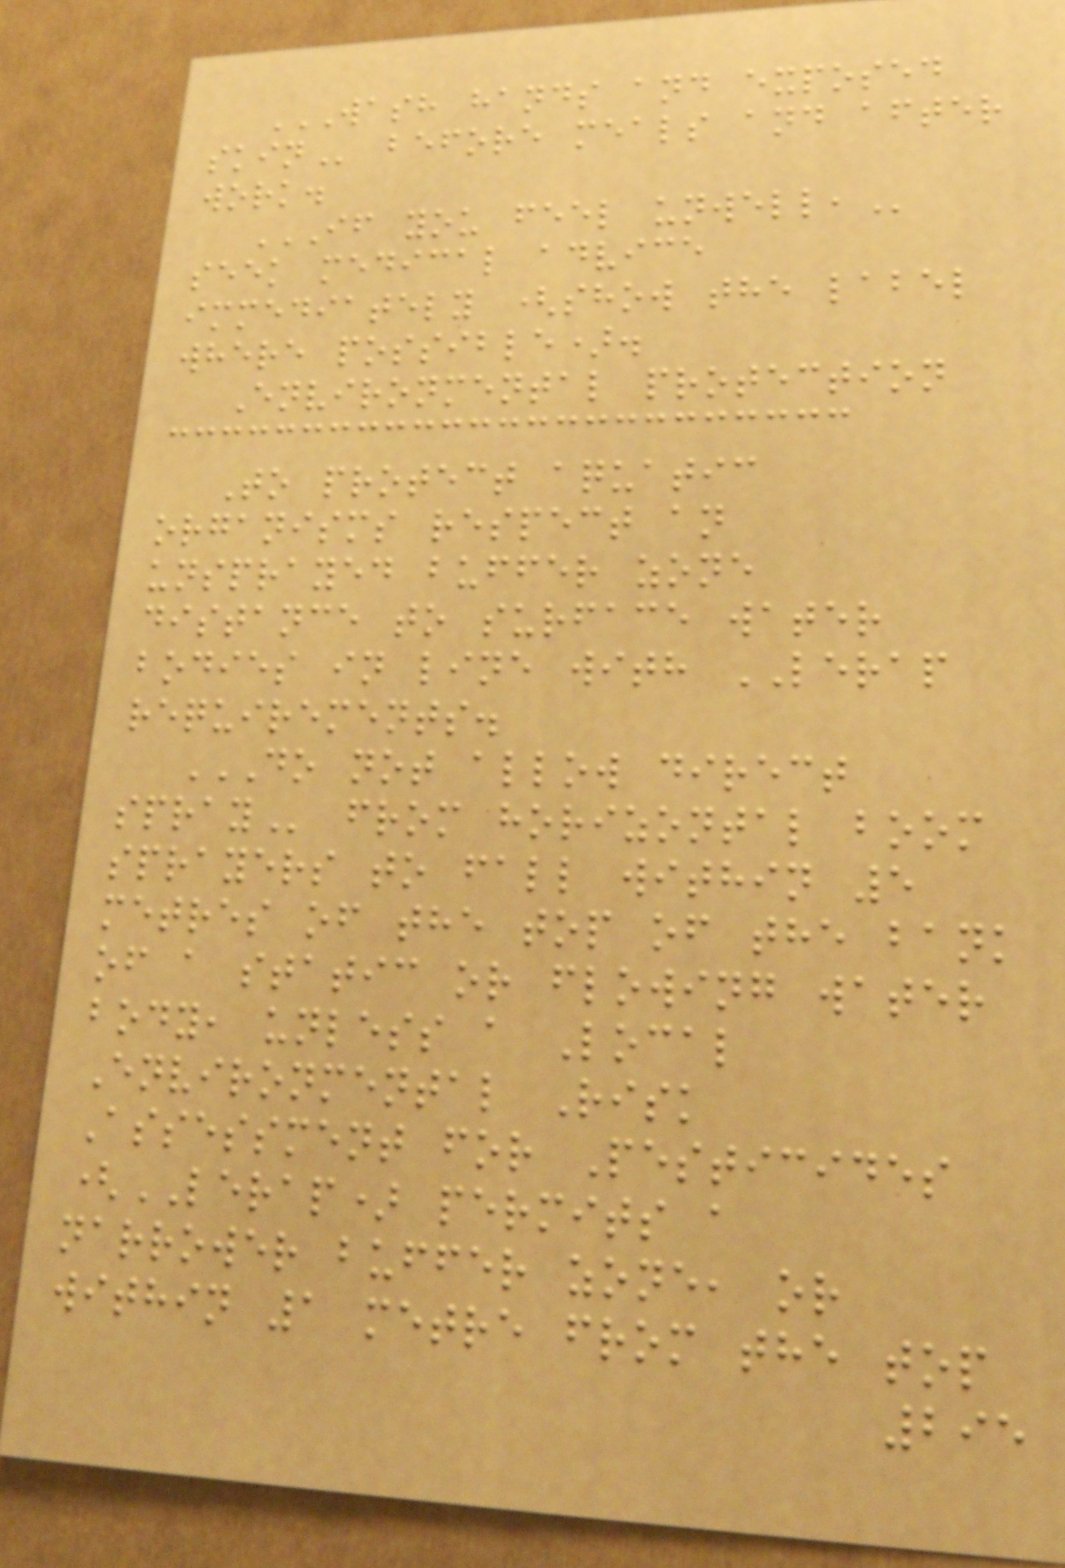WASH HANDS AND EXPOSED
SKIN before meals and after
work.
IF YOU FEEL UNWELL,
seek medical advice
immediately (show the label
where possible).
Environmental protection
To protect aquatic
organisms respect an
unsprayed buffer zone
distance to surface water
bodies in line with LERAP
requirements.
DO NOT ALLOW DIRECT
SPRAY from horizontal boom
sprayers to fall within 5
metres of the top of the bank
of a static or flowing water
body, unless a Local
Environmental Risk
Assessment for Pesticides
(LERAP) permits a
narrower buffer zone, or
within 1 metre from the top
295
